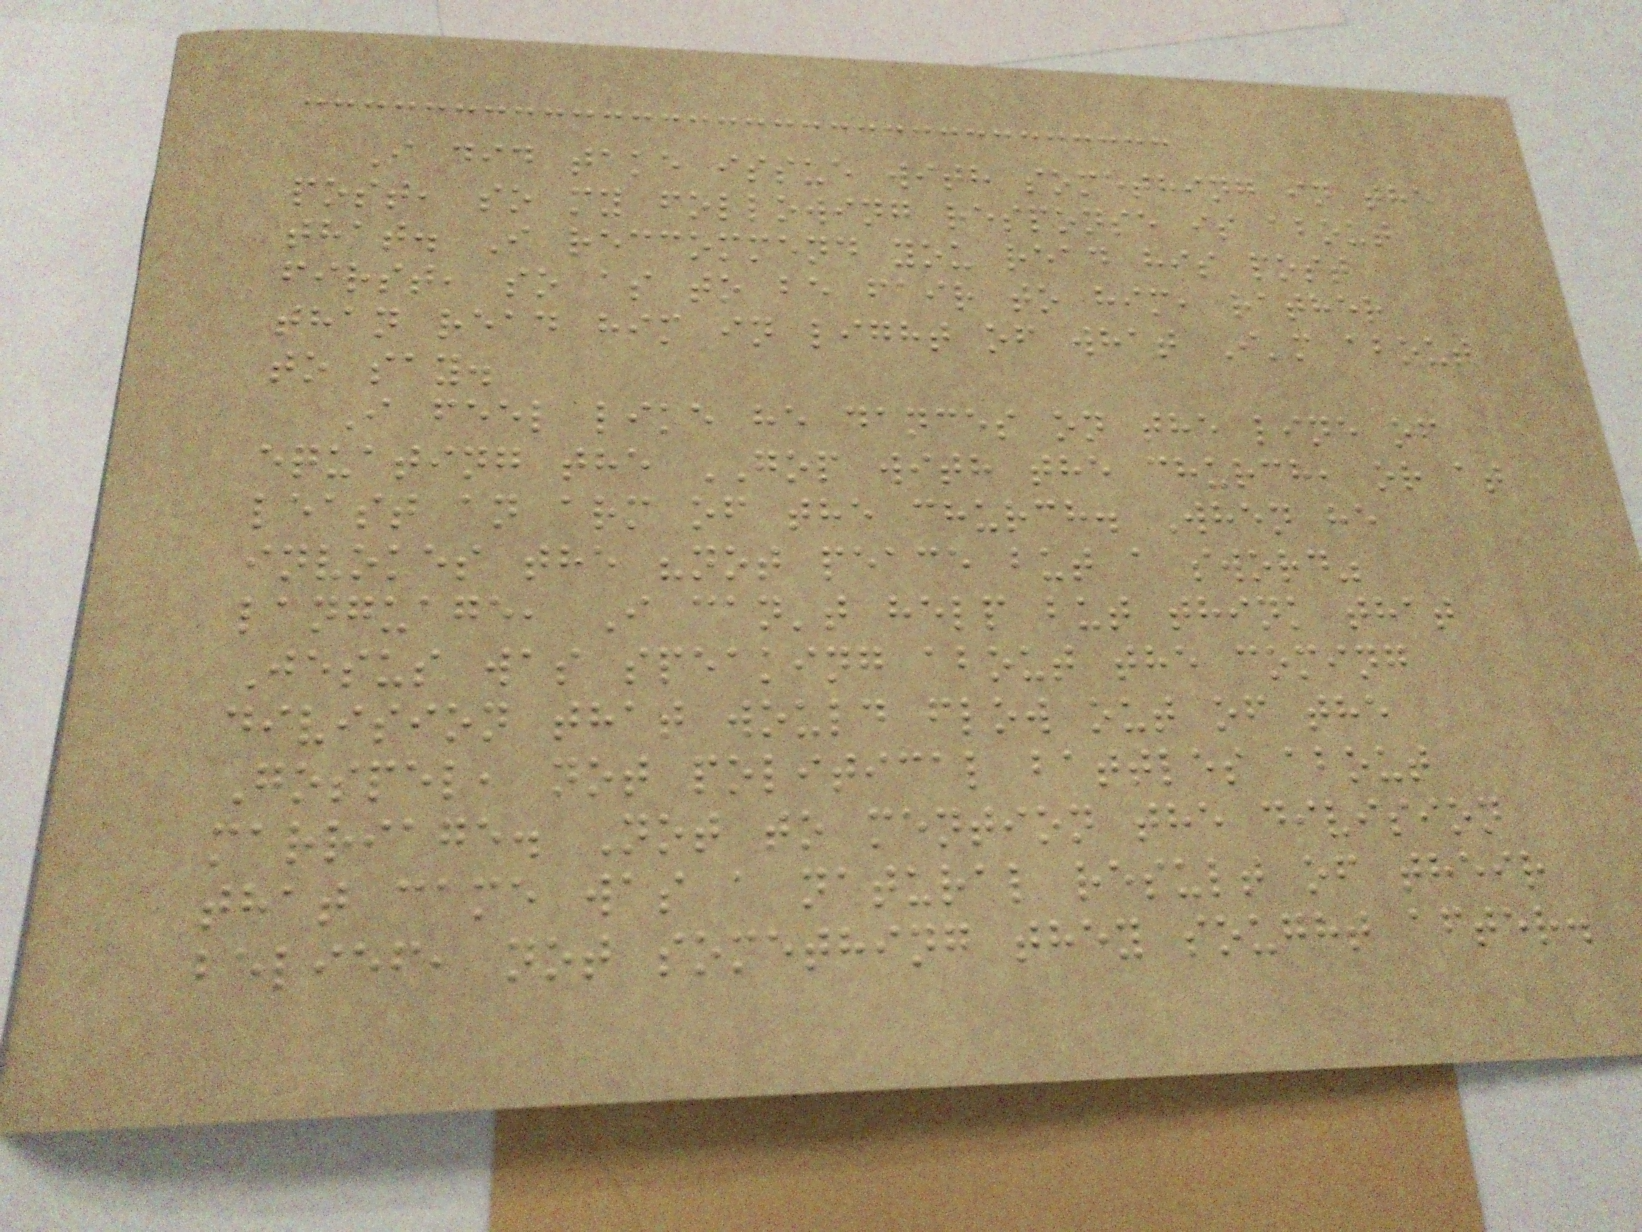I did take issue with something in the
post, so my following response is about
that. I reccommend you read his post
first, so as to be fair to him, rather
than read him in light of what I'm about
to say.
I feel like he dances on the line of
equating the GOP with the church, or at
least an arm of the church. When he
invokes the "not peace but a sword"
language, I can't help but think that
Jesus was speaking about the coming
division that would flow out of the
Gospel, not political battles about
marriage. Not to mention the division
that came was a natural result of their
belief, not something they sought after.
